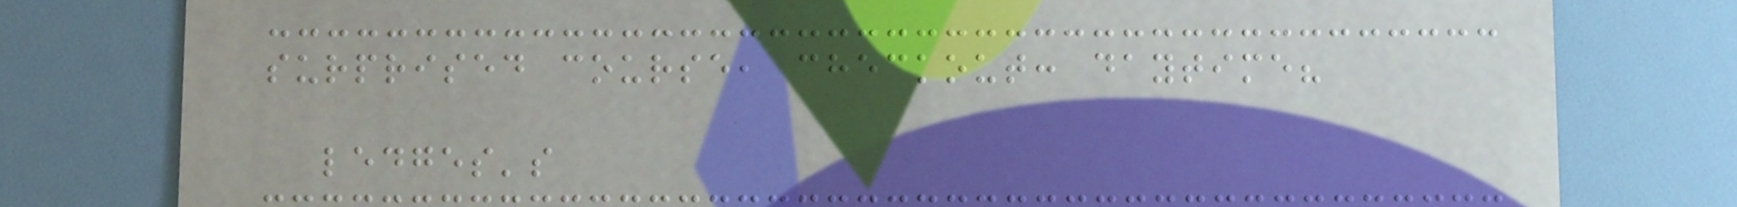surprised course, checkout: daytime?
ledges's
